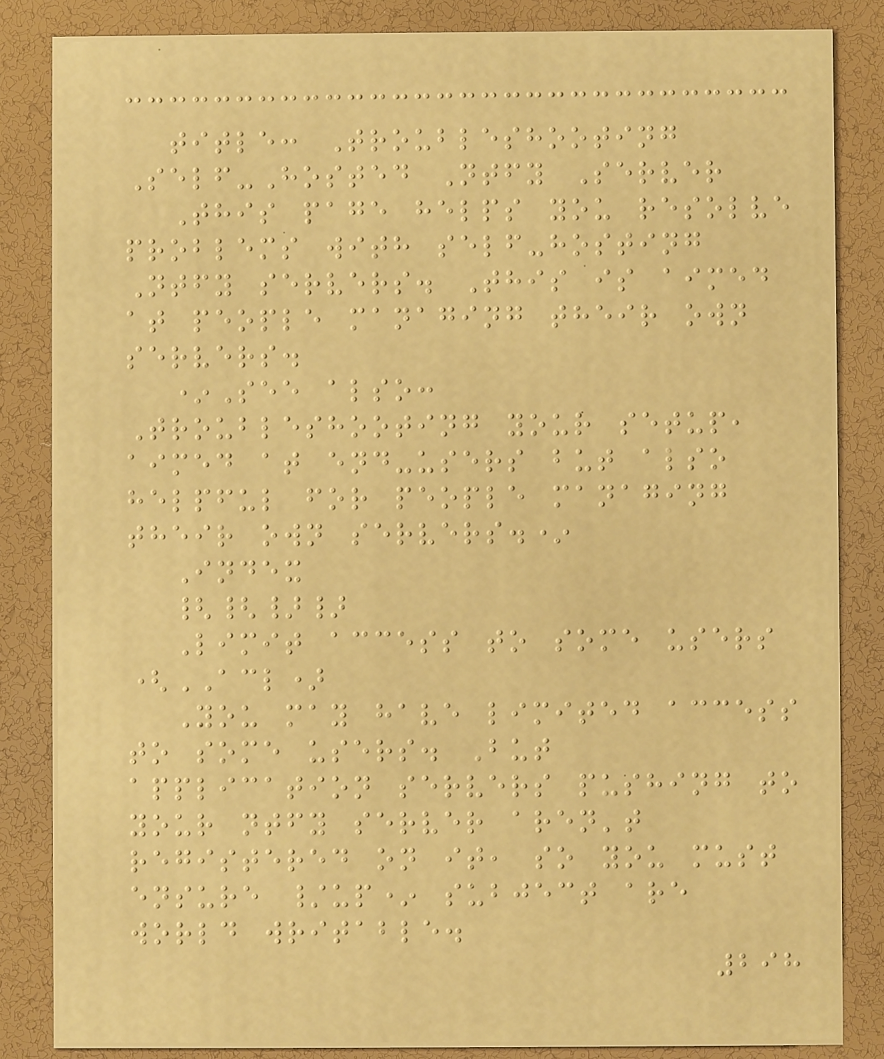title: Troubleshooting
Self-Hosted Ntfy Server
This page helps you resolve
problems with self-hosting
Ntfy servers. This is aimed
at people managing their own
servers.
*See also:
Troubleshooting your setup,
aimed at end-users but also
helpful for people managing
their own servers.*
Index
{{}}
Limit access to some users
(ACL)
You may have limited access
to some users. But
application servers pushing to
your ntfy server aren't
registered on it, so you must
ensure /up* subject are
world writable.
298
